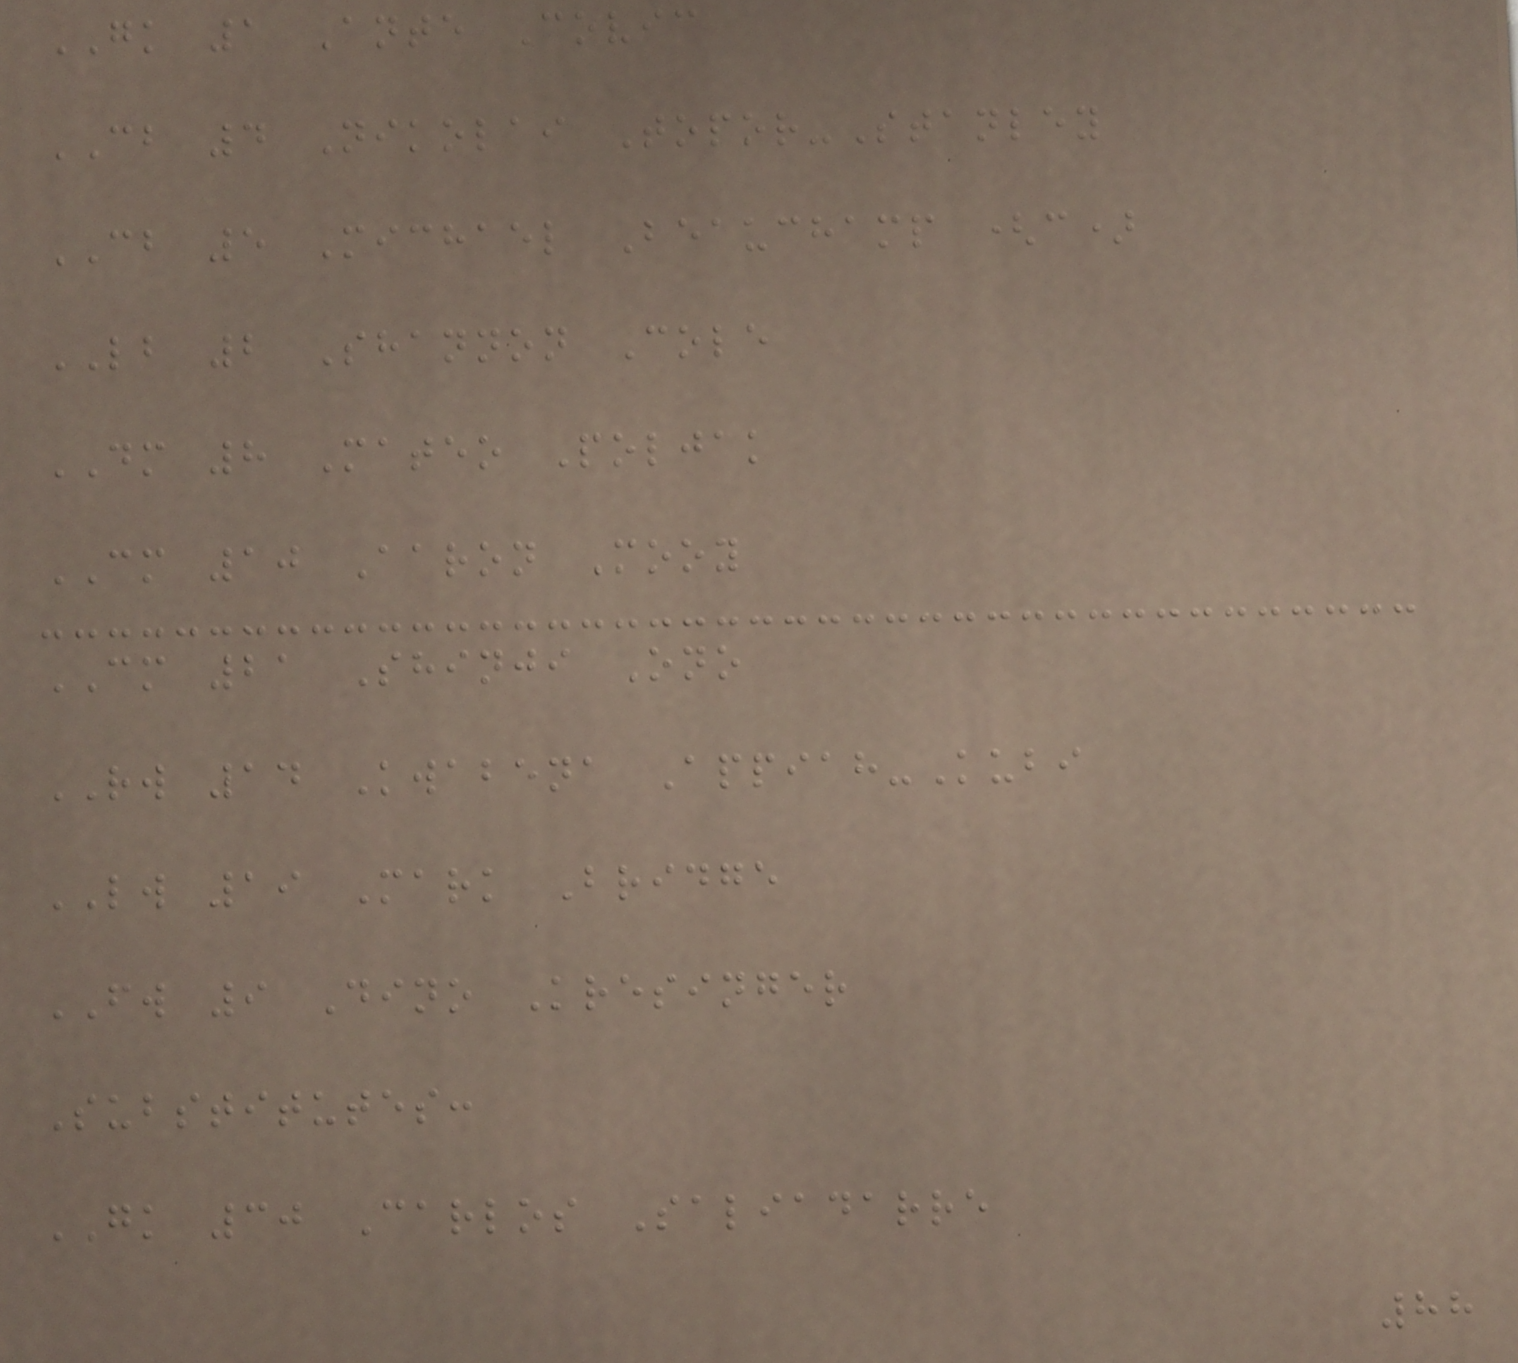GK 1 Ante Covic
CB 4 Nikolai Topor-Stanley
CB 5 Michael Beauchamp (c)
LB 2 Shannon Cole
DM 8 Mateo Poljak
CM 10 Aaron Mooy
CM 21 Shinji Ono
RW 14 Kwabena Appiah-Kubi
LW 19 Mark Bridge
FW 9 Dino Kresinger
Substitutes:
GK 30 Carlos Saliadarre
88
